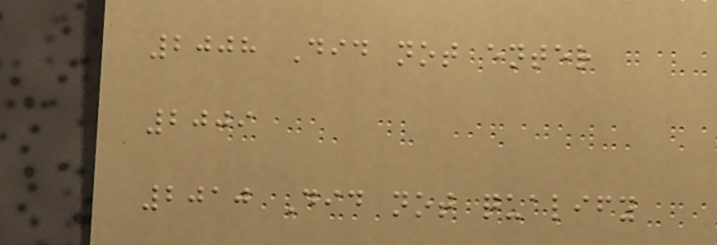2008 Did not enter
2009
2010 Did not qualify
